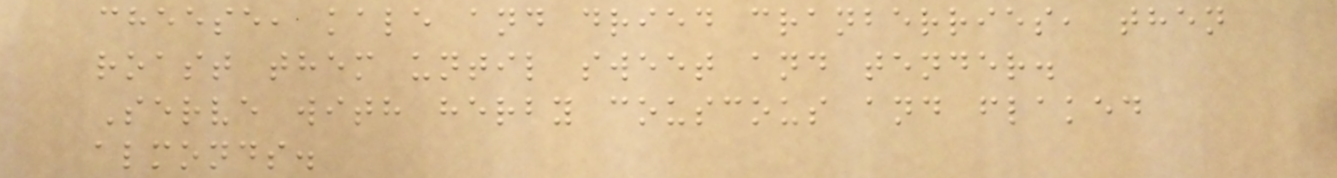cheese, kale and dried cranberries, then
roast them until sweet and tender.
Serve with herby couscous and flaked
almonds.
